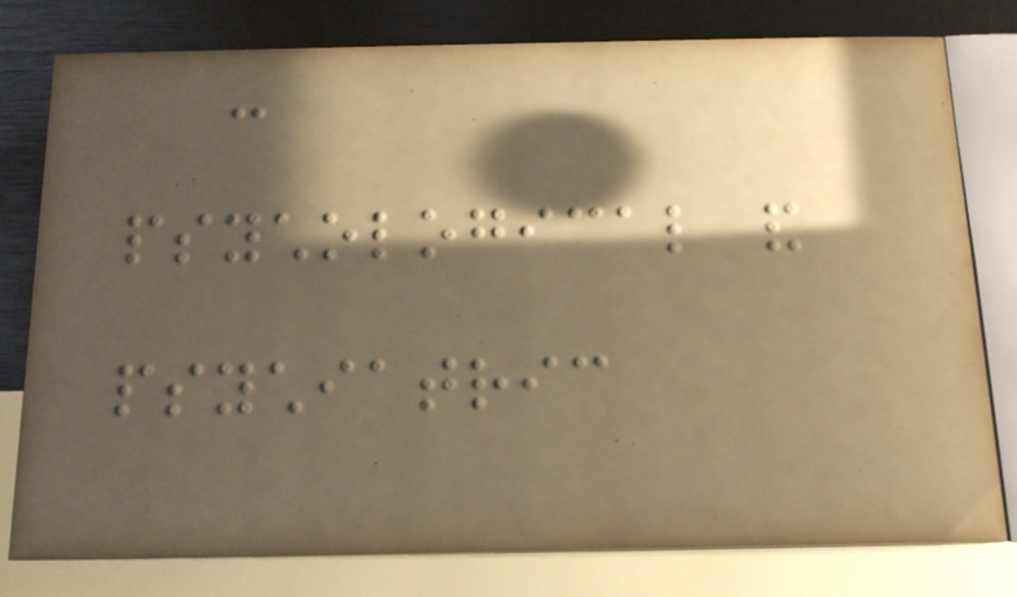-
psychological and
psychiatric
